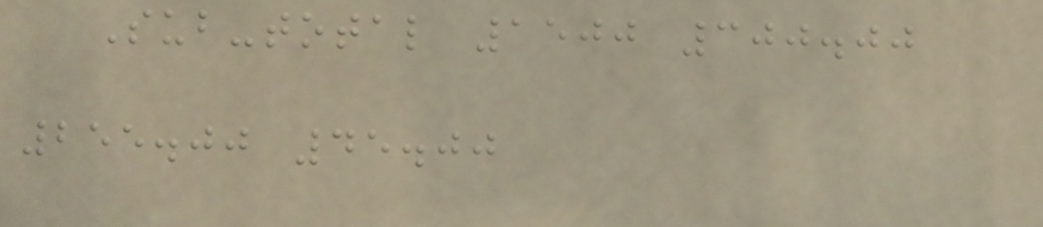Sub-total 1500 300.00
255.00 45.00
